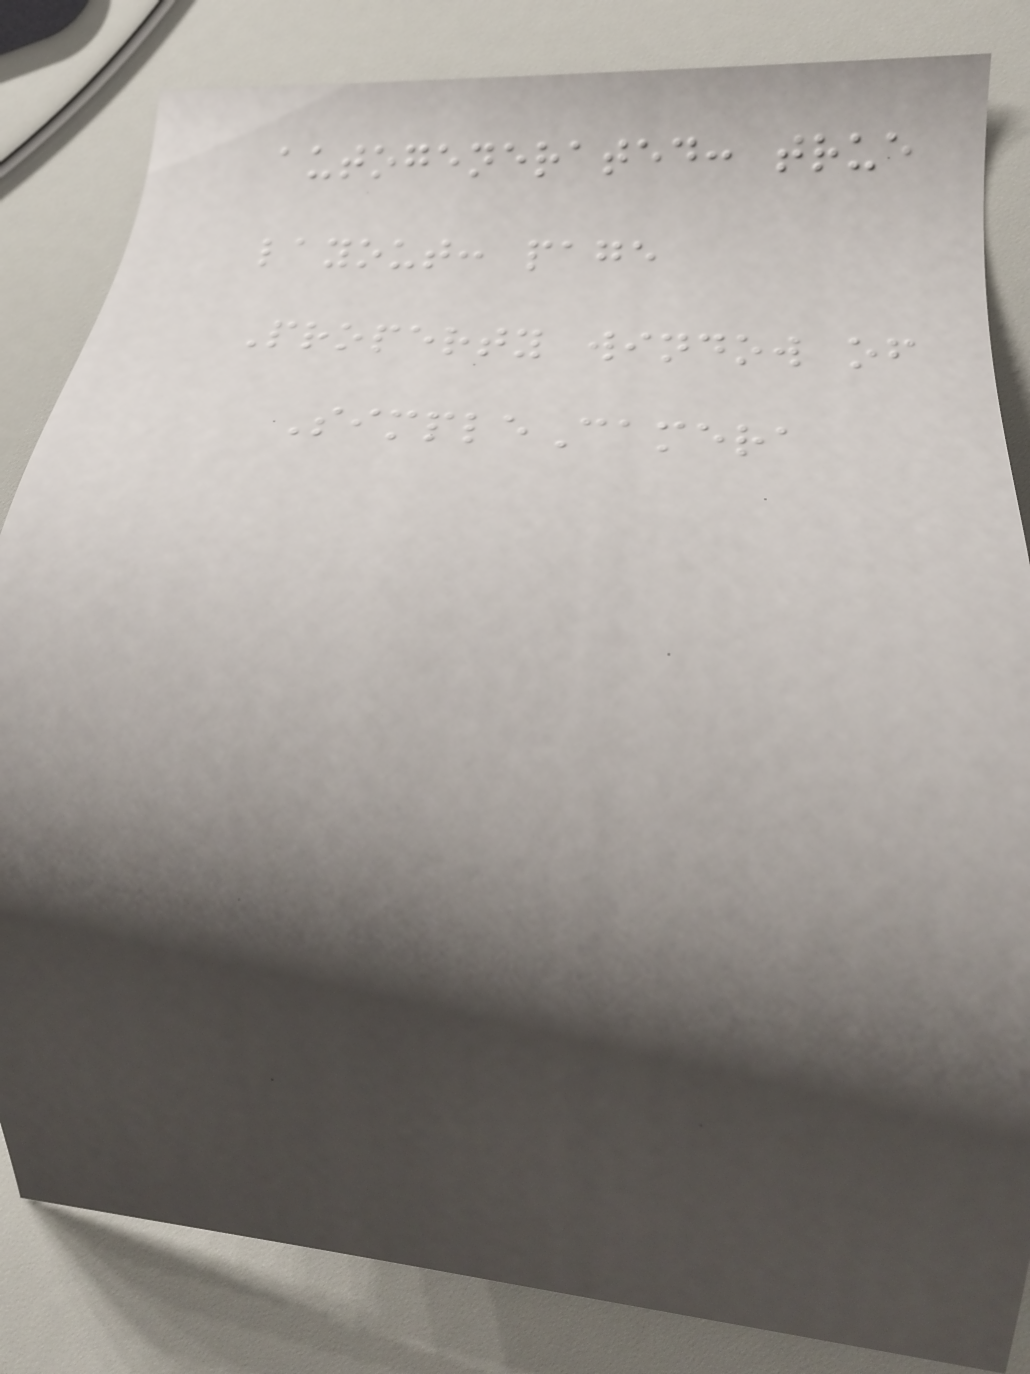autogenerated: true
layout: page
Property window of
SimpleCamera
